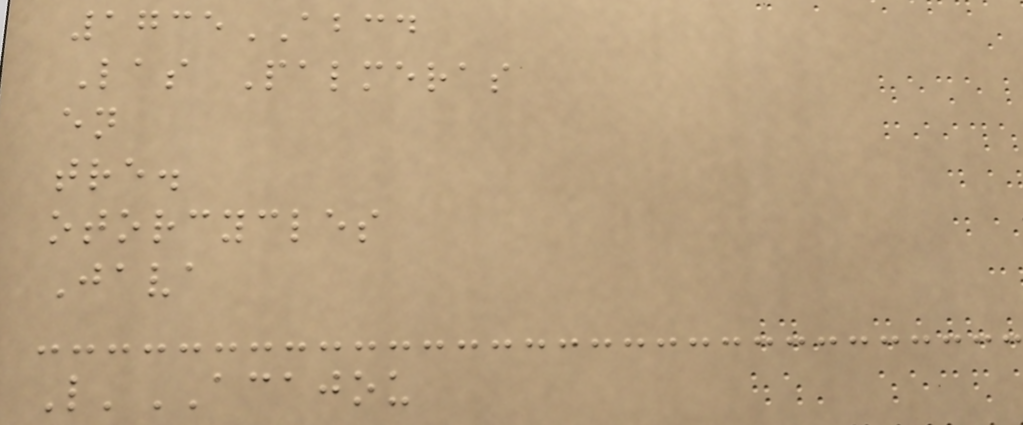1735ABCD
Las Palmeras
en
tre.
otorcycles
Java
L'ACAJOU
